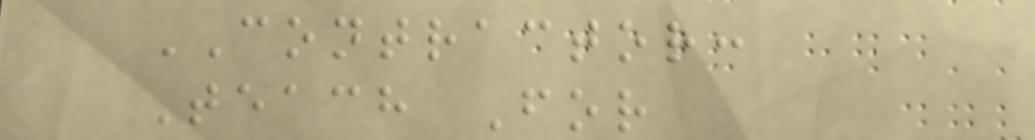CONTRACTOR:
Teach For
